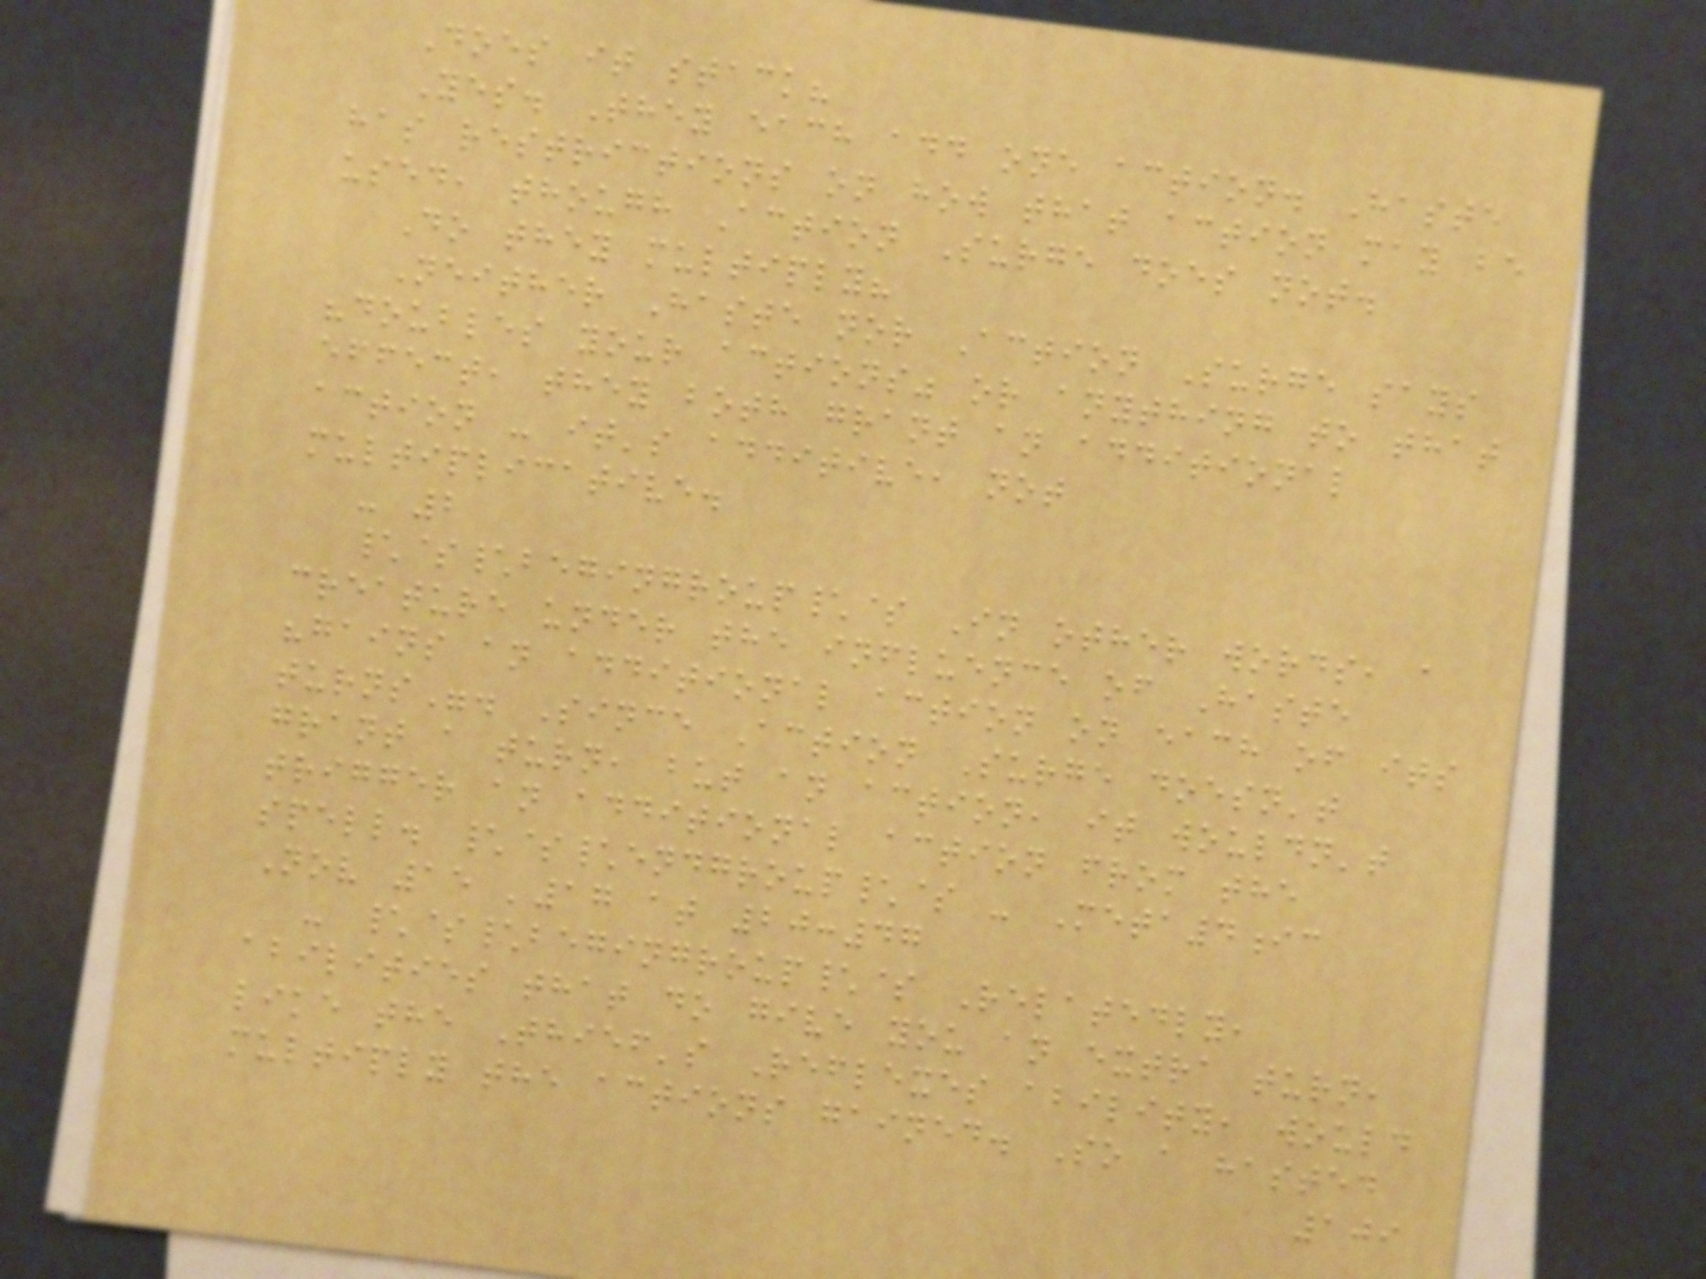Does it stack?
Yes. They each add one action. Haste
has restrictions on how that action may be
used, though Action Surge does not.
Do they multiply?
Neither Haste nor Action Surge says
"doubles your actions" or anything to that
effect, they both grant an additional
action - it's additive, not
multiplicative.
- 2
\$\begingroup\$ In other words, a
creature under the influence of Haste
"gains an additional action on each of its
turns". Since Action Surge doesn't
grant a turn, but an action, it wouldn't
trigger an additional action from the
spell. \$\endgroup\$ - Meta4ic
Nov 15 '17 at 20:47
- \$\begingroup\$ Relatedly,
abilities that do give you an extra turn,
like the Thief's Reflexes ability, would
multiply the actions gained. So a hasted
109
